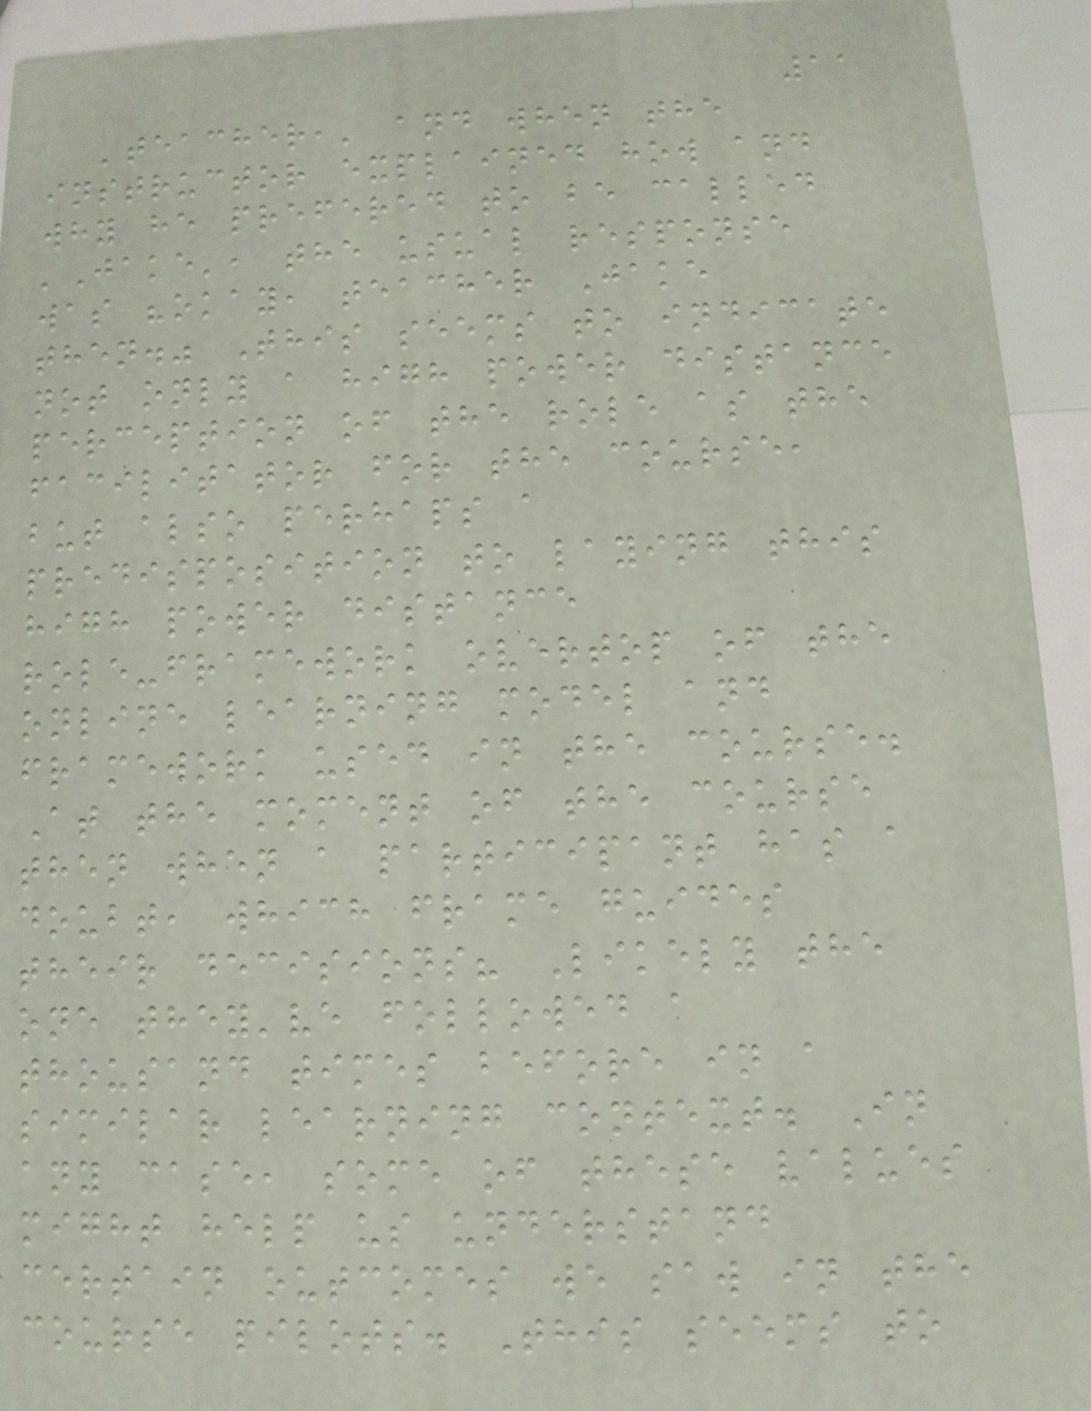11
'teacher,' and when the
instructor explained how and
why he prefered to be called
'Jake', the usual response
was "okay, teacher Jake
then." This seems to indicate
not only a high power distance
perception of the role as the
facilitator for the course,
but also perhaps a
predisposition to laying this
high power distance
role-framework overtop of the
online learning model and
framework used in the course.
At the moment of the course
then when a participant has a
doubt, which frame guides
their decisions? Likely the
one they've followed a
thousand times before in a
similar learning context. In
any case, some of these values
might help us understand
certain outcomes we saw in the
course pilots. This seems to
